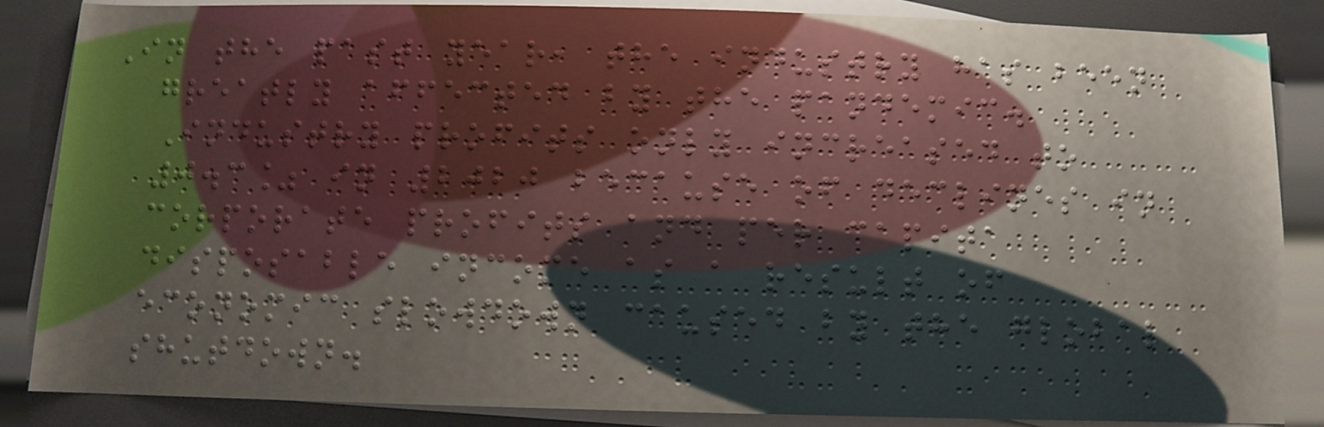In the past year, the industry has been
greatly affected by the pandemic.
Industry profits only increased to
0.3% in 2020 because of declines in
corporate profits and per capita
disposable income as a result of
economic slowdown caused by the global
shutdown.
